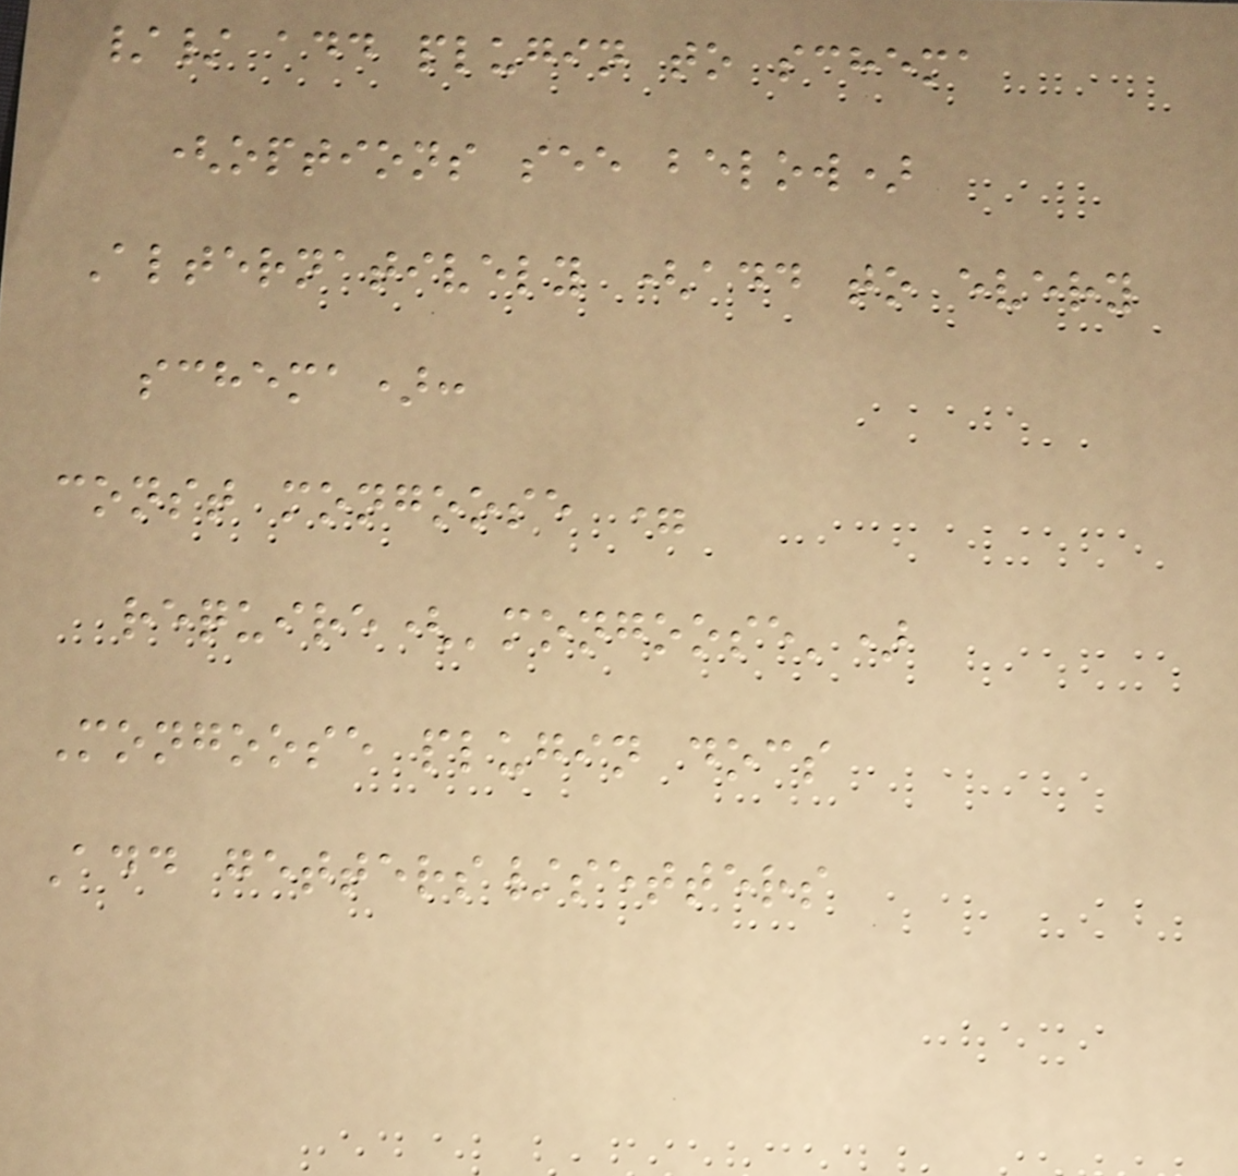// add plugin to schema
(options see below)
Alternatively (add to every
schema):
const mongoose =
require('mongoose')
Mongoose plugin docs
Add getters/setters
